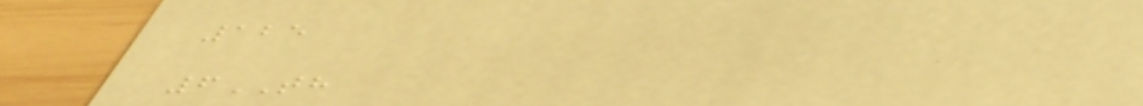125
6TH
